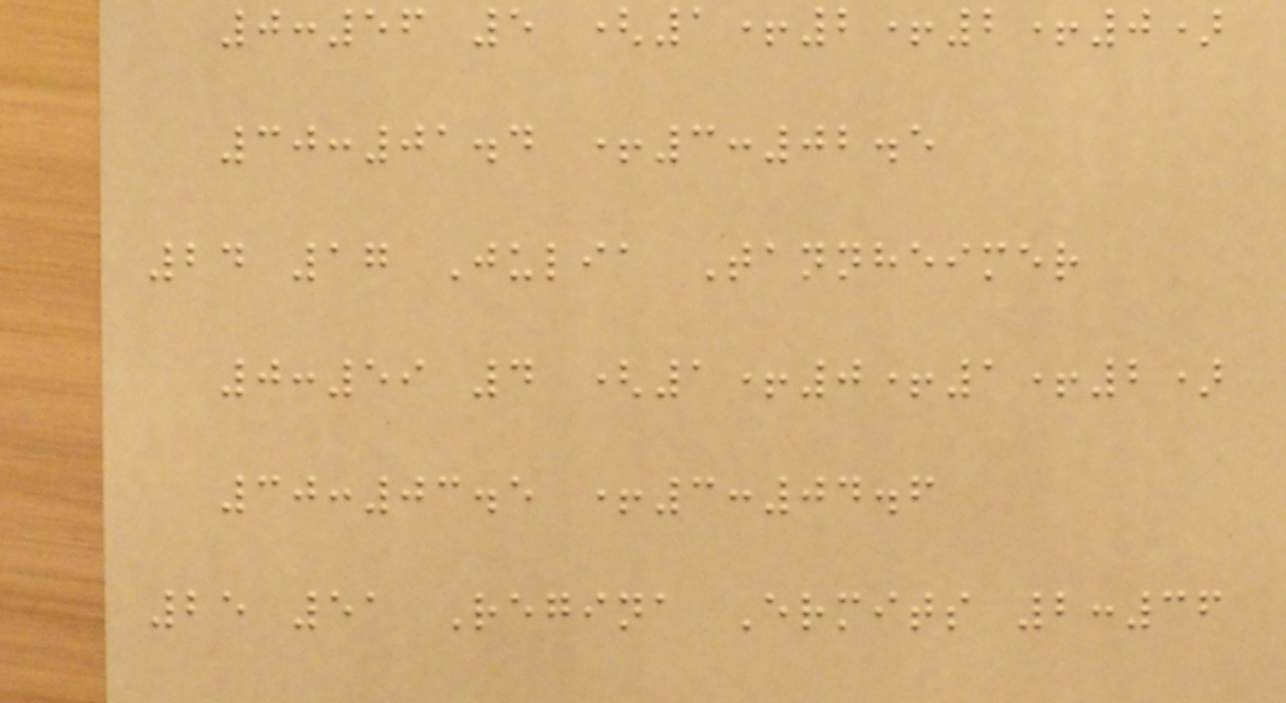0:56 5 (1+2+2+0)
30:01.4 +3:02.5
24 17 Julia Tannheimer
0:59 4 (1+0+1+2)
30:03.5 +3:04.6
25 51 Regina Ermits 2:36
